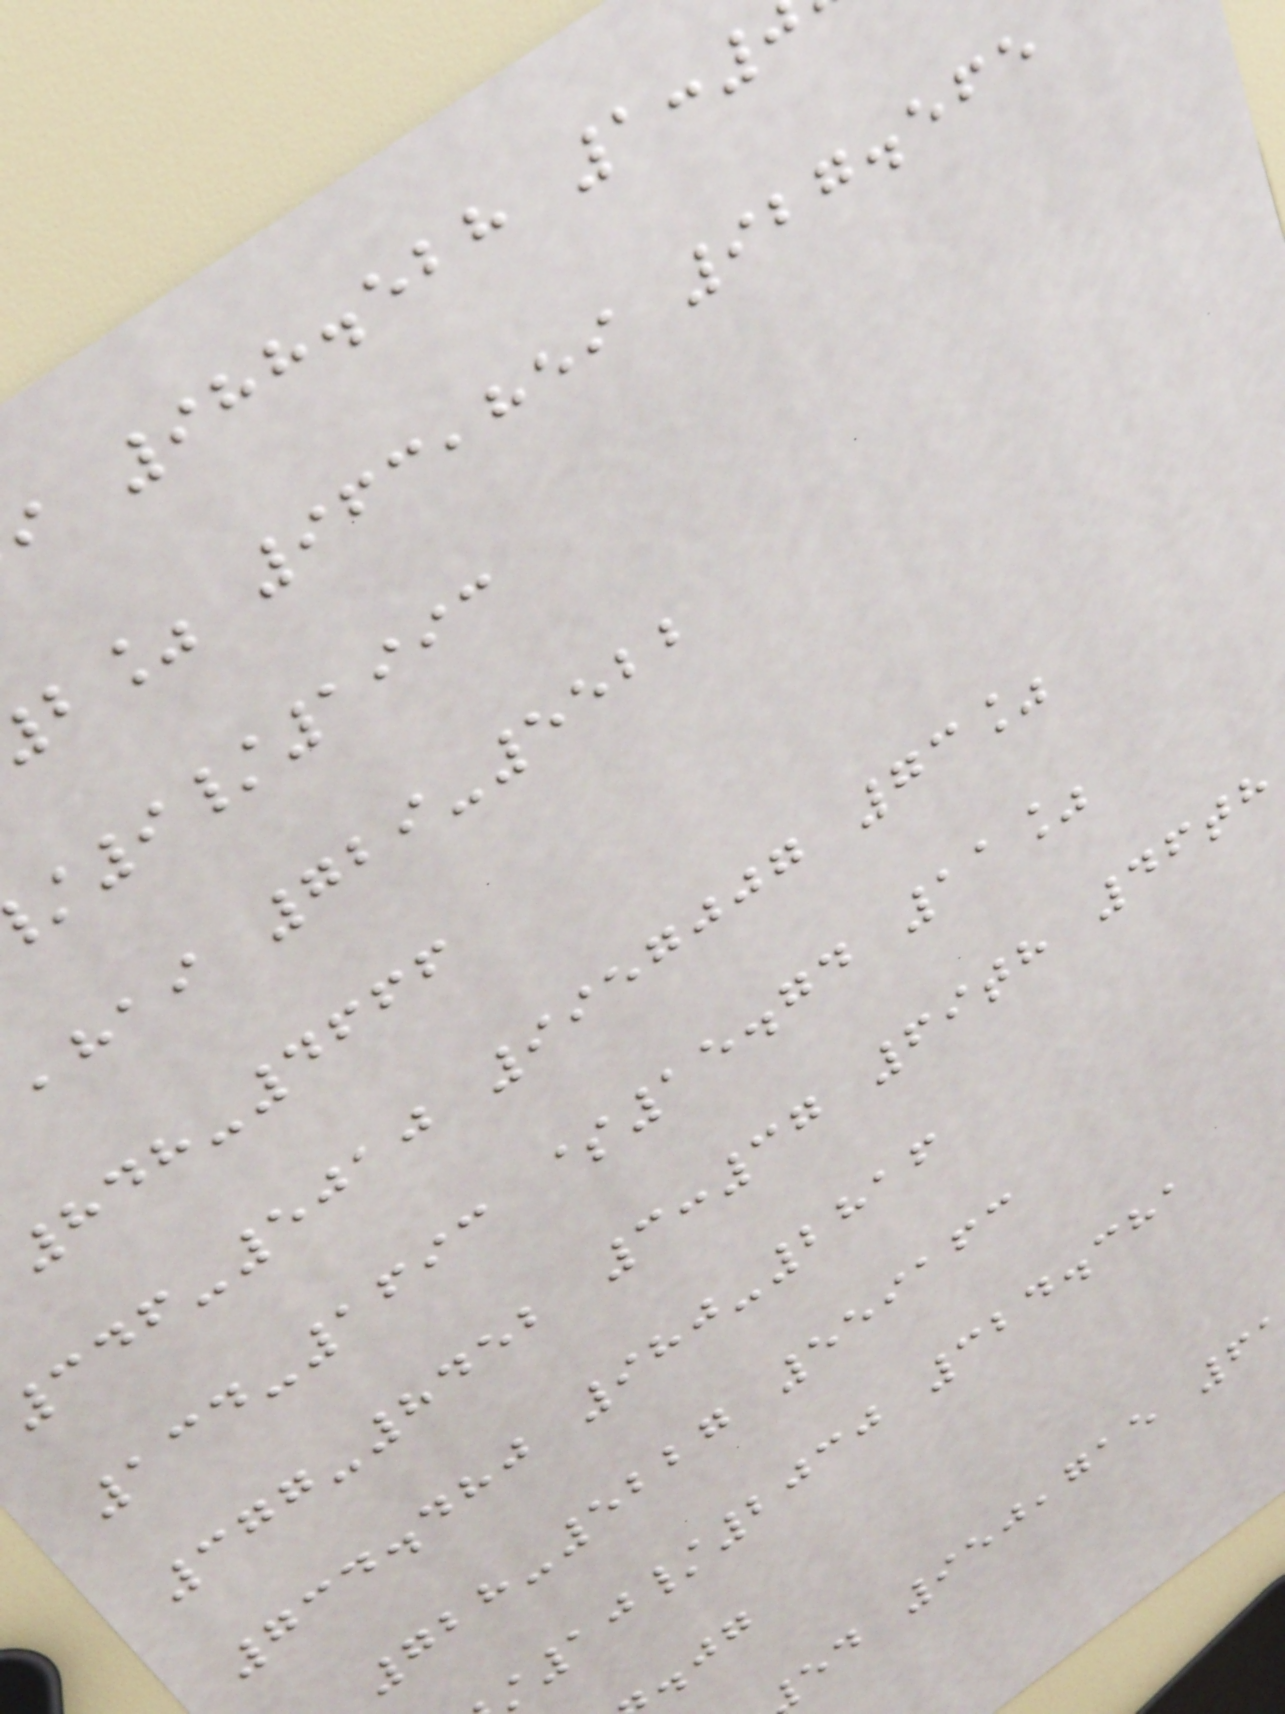i 988.528 1:
b% 963,859 927.565
9/1993
,hai 729-5522
848-4666
346-5010 9957007 73%
134-1693 $15.74 11%
377-8452 3:37 69th 46th
734.480 980-2816
728-5227 559163
10/2030 324.381
ed 950,715 6
